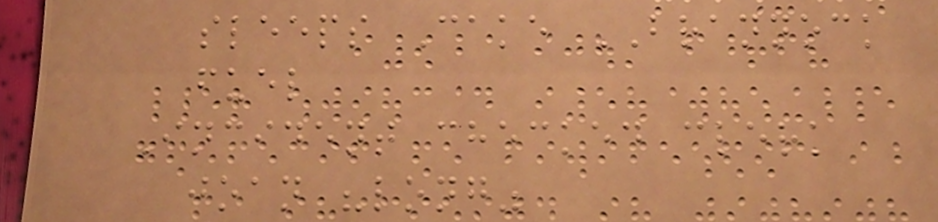sleeps Cake BRANNOCK
fuel
Incident checked clerk
joan "long"
